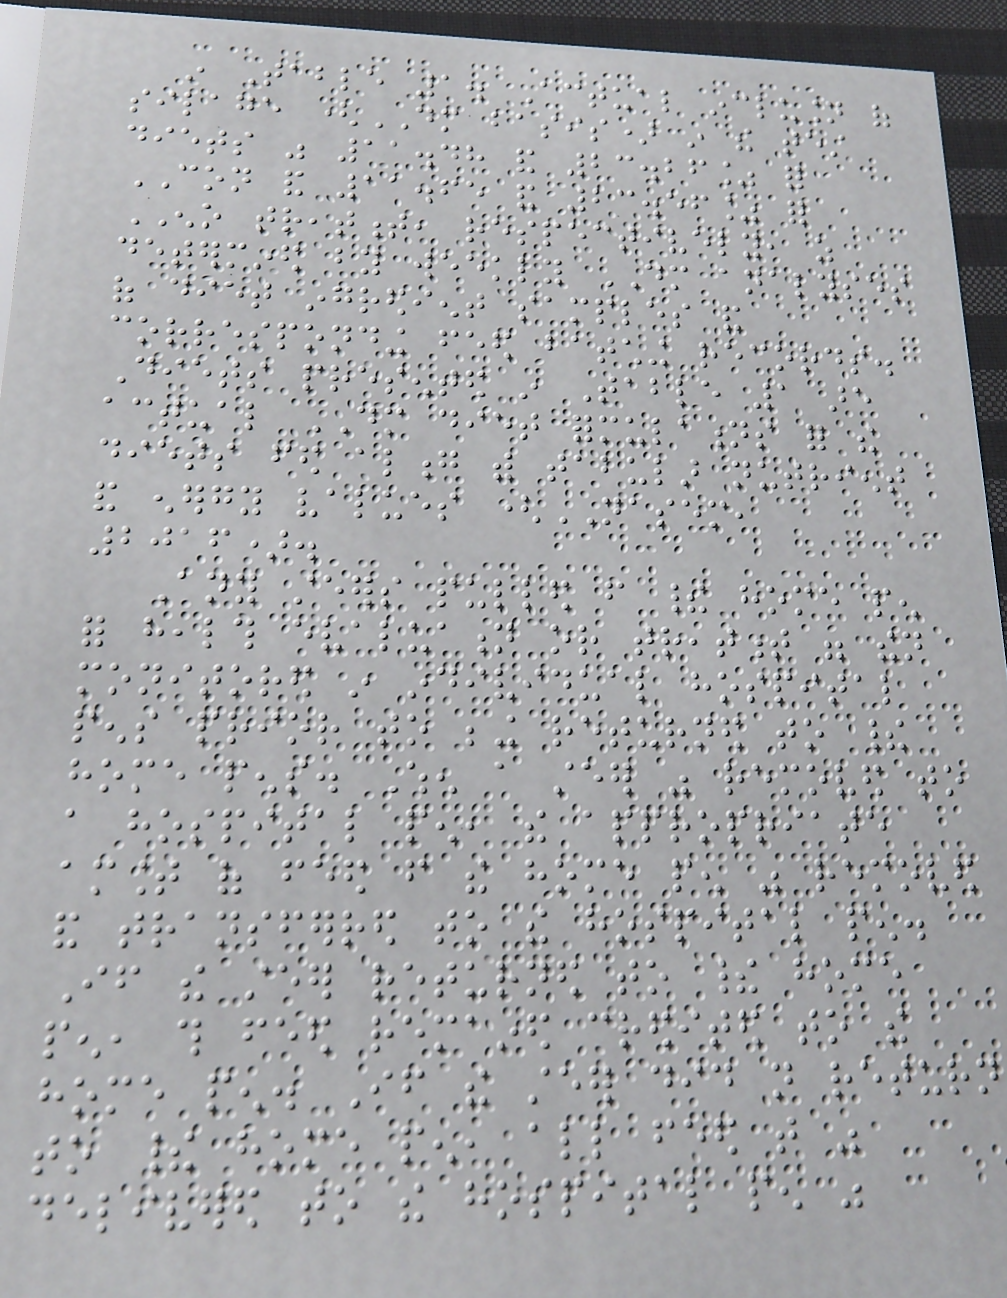in Table 1. Actual inclusion of
silage (DM basis) in the test
diets was 11.48 and 23.26% for
CON and 11.65 and 23.56% for
ENO treatment, respectively, as
determined by weekly DM analyses
of diet ingredient samples and
corresponding feed batching records.
Diets presented in Table 1 are
actual DM diet formulations for the
diets fed along with tabular nutrient
and energy values (NASEM,
2016).
Any steers pulled from their home pen
for health evaluation or treatment were then
monitored in individual hospital
pens prior to being returned to their
home pens. When a steer was removed to
a hospital pen, the appropriate
amount of feed from the home pen was removed
and transferred to the hospital pen.
If the steer returned to their home
pen, this feed remained credited to the
home pen. If the steer did not return
to their home pen, all feed that was
delivered to the hospital pen was
